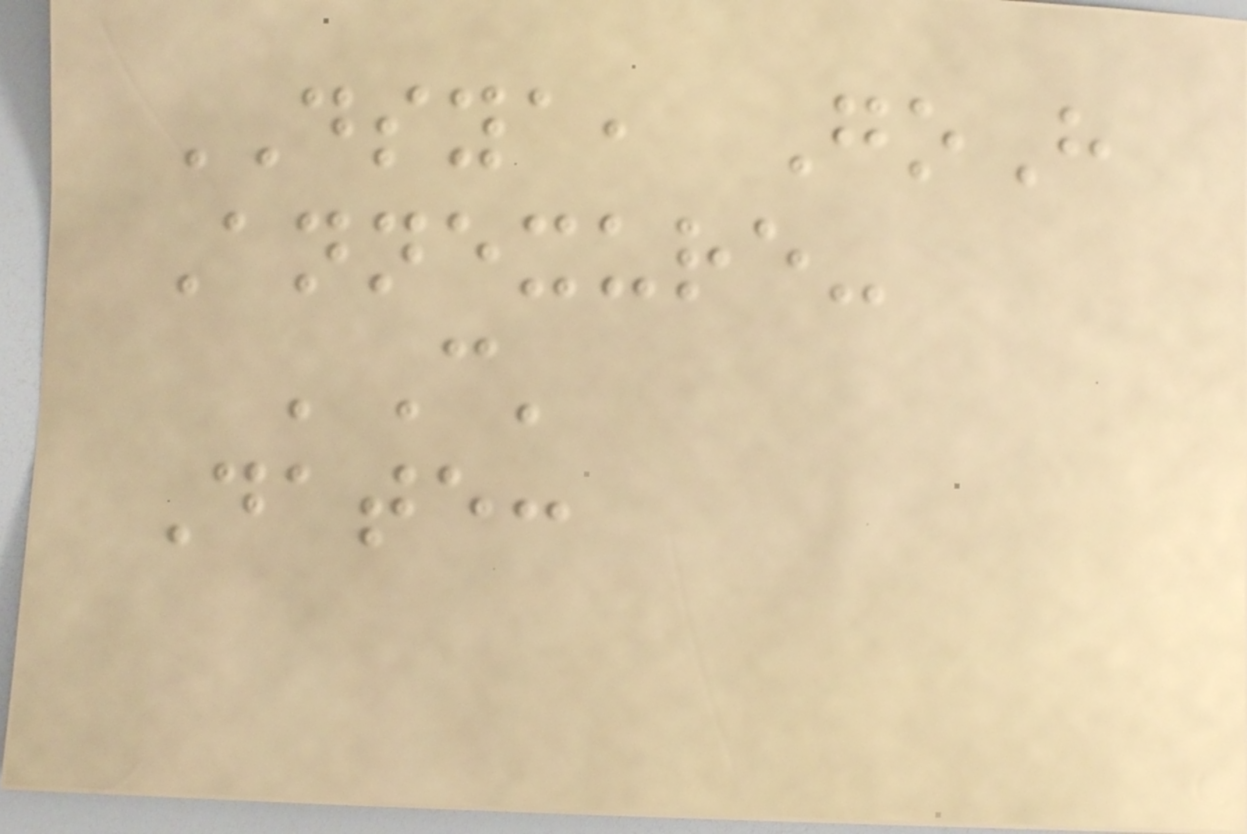DSYA, GoH
Annexure-
'C'
Date:
